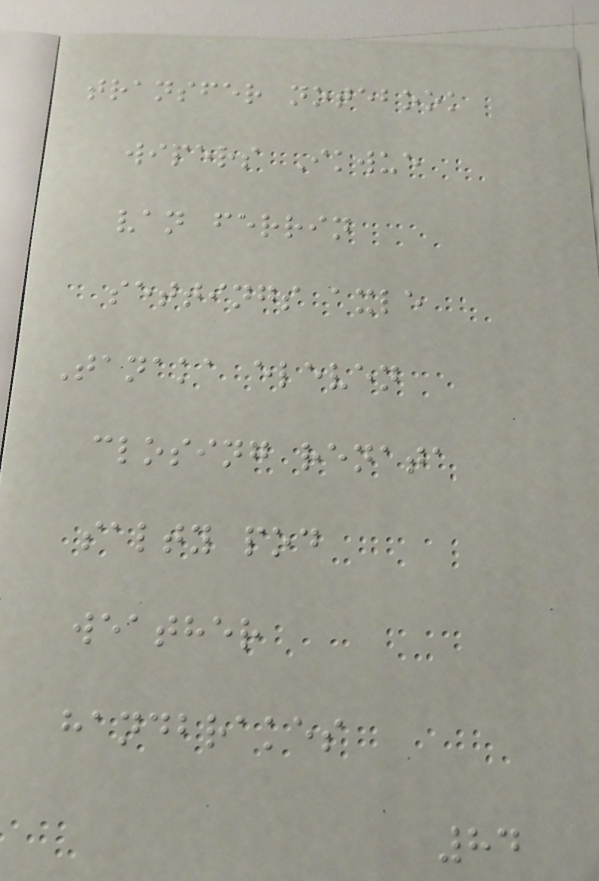transfer notebook
wipers Ikwue
van ferrin
settings axle
Tanaka eleven
closing renata
salty pod
weather
handbrakes
84
